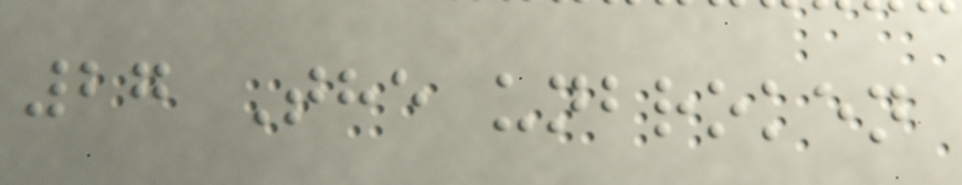27 The unbroken
